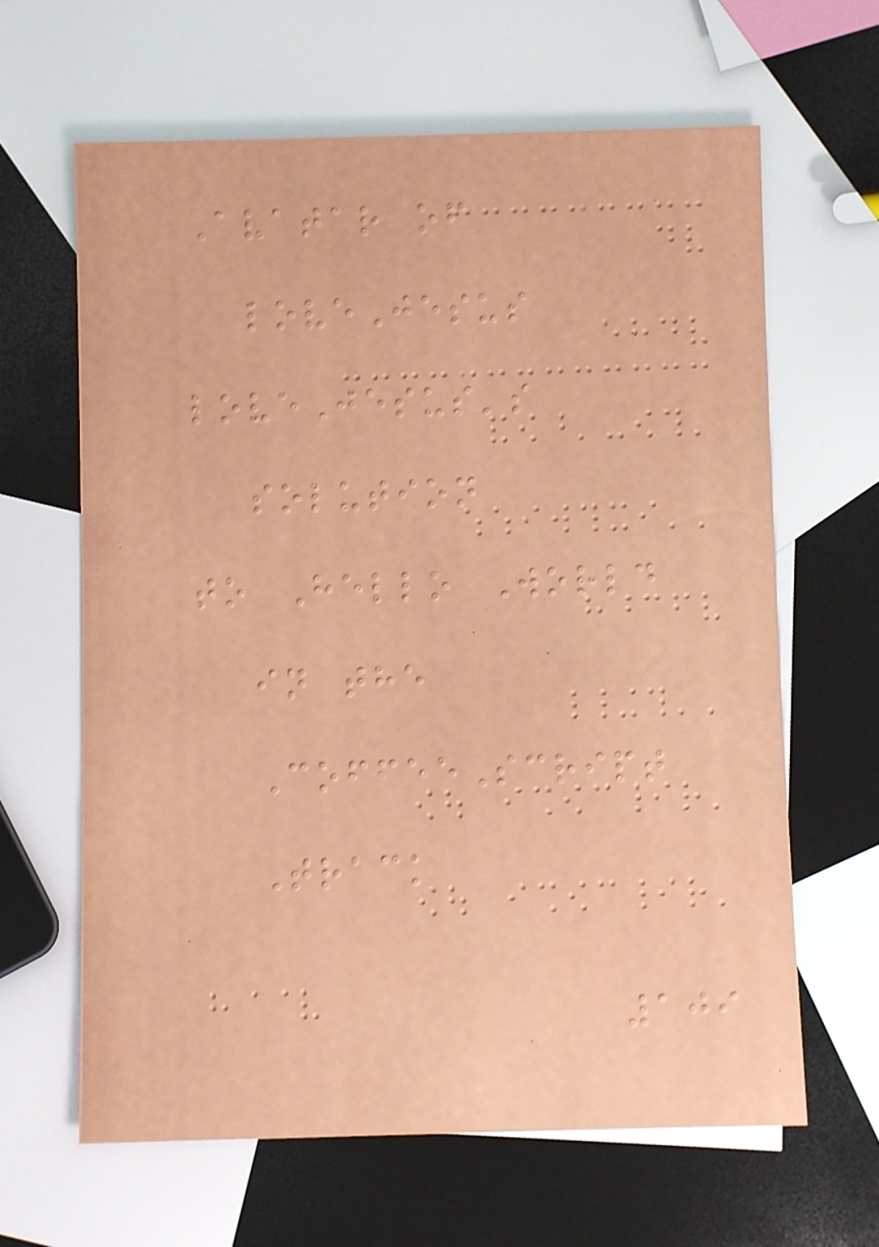Avatar of
loveJesus
loveJesus's
solution
to Hello World
in the
CoffeeScript
Track
109
